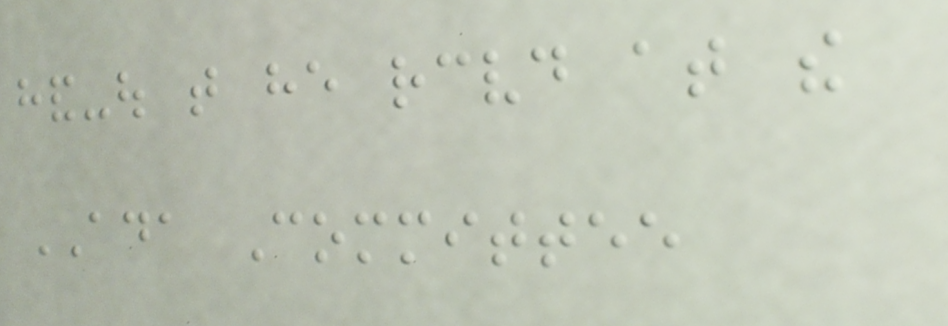hand-out that he received at the
ADA Committee
